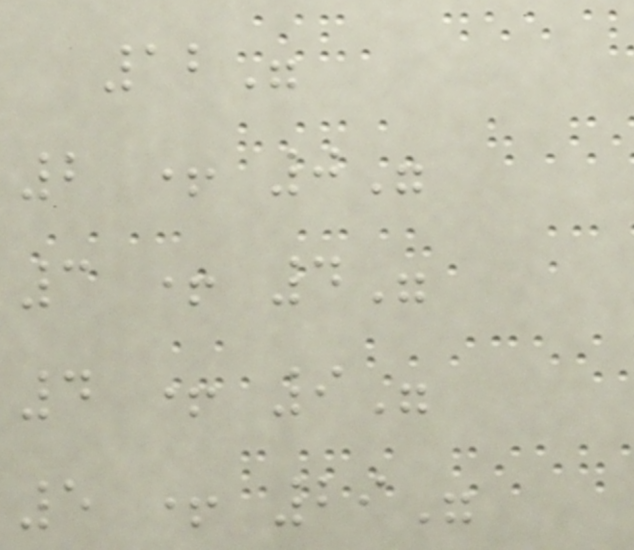12"
2 + 0"
3 + 4"
4 + 9"
5 + 29"
